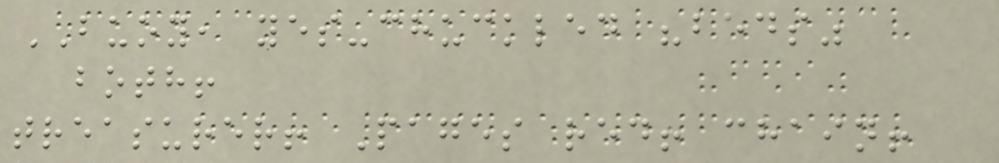BUOY, yes-chuckled "beds"
both!
treasurer! Pages red! chain!
